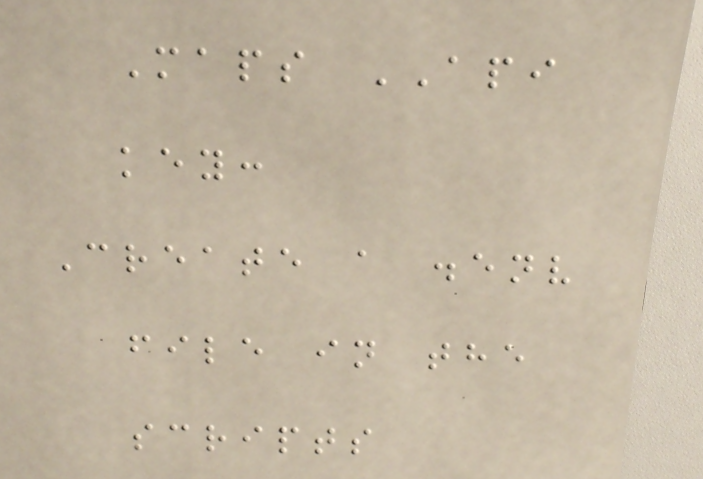Maps API
key:
Create a .env
file in the
scripts
